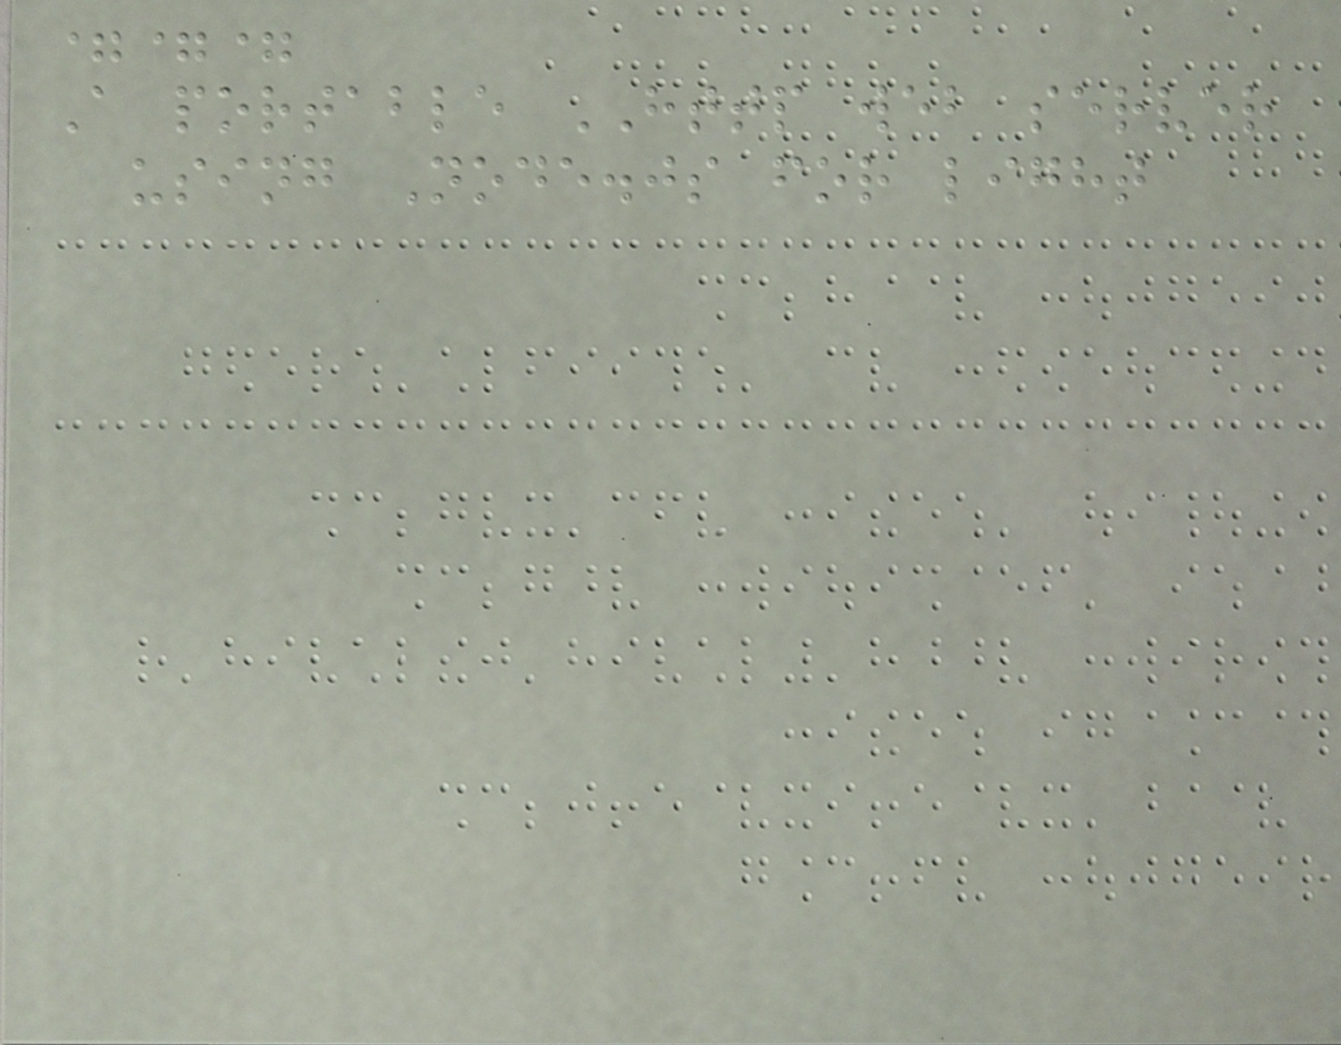===
A portable HTTP web server
using Node.js for light
